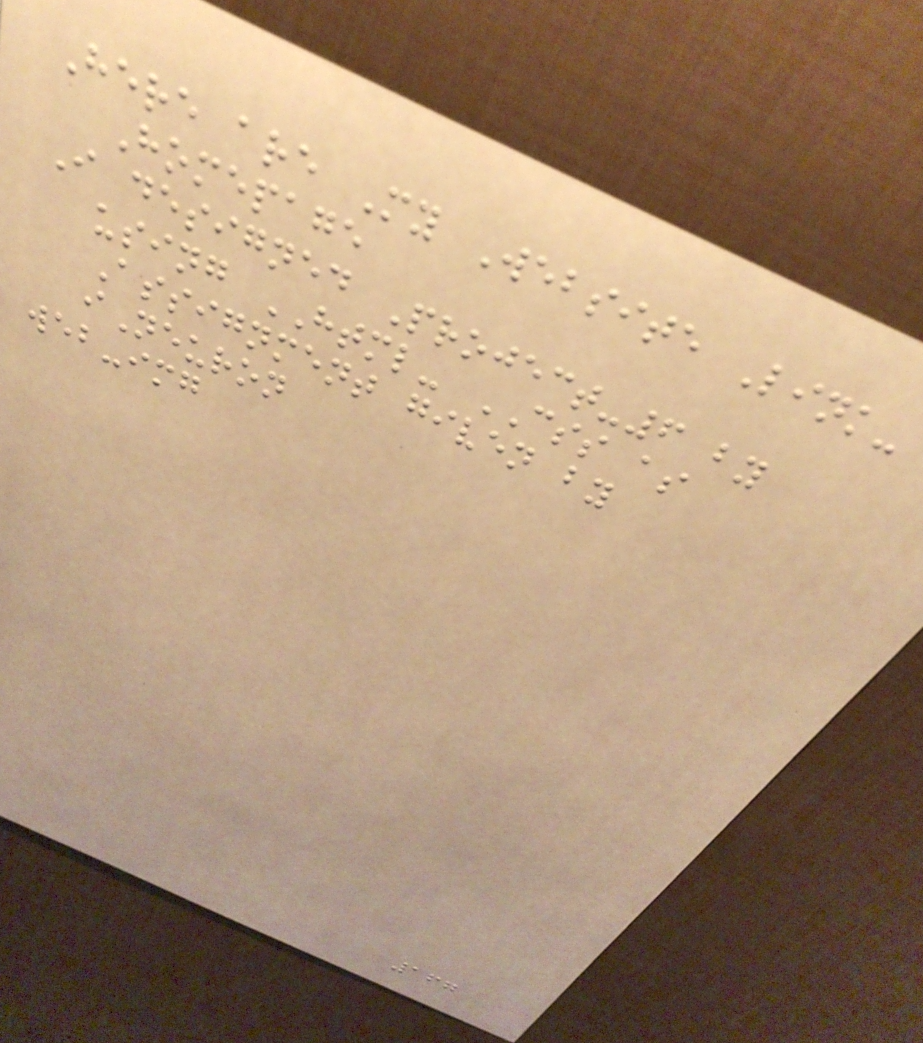Here are My Website Link-
Homepage
I designed Project-6 by
using HTML- CSS as
Assignment given by
iNeuron
web-img
167
